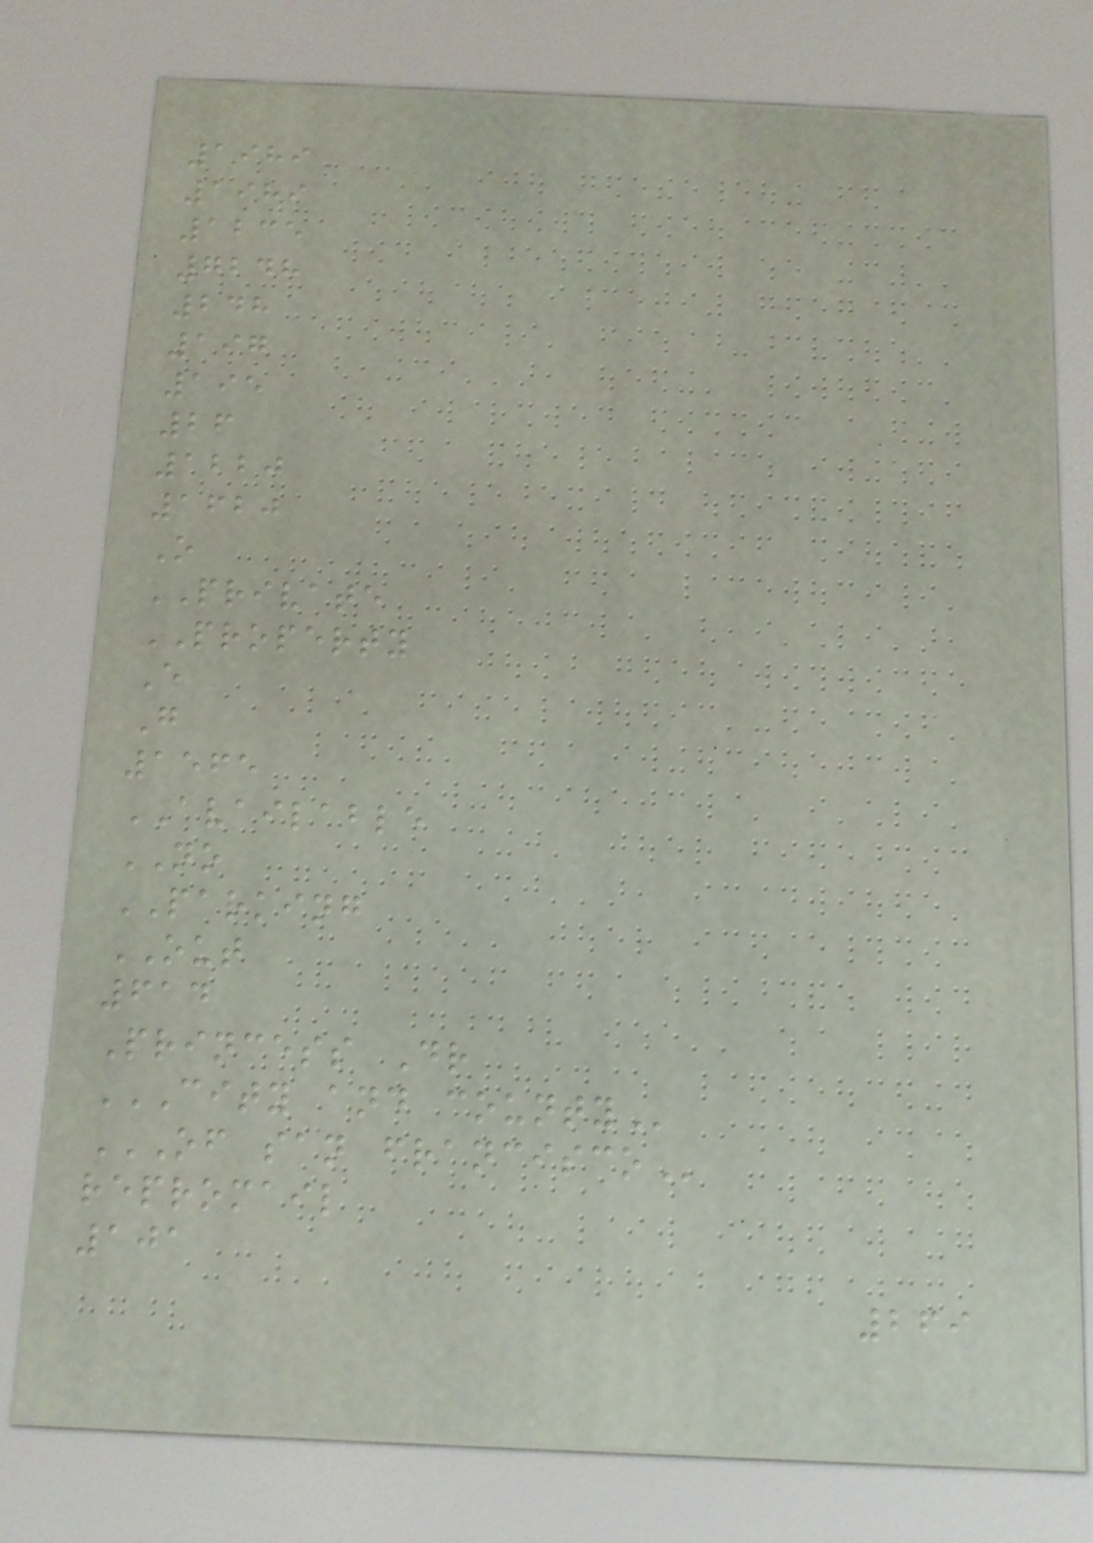1989
1989
1235
7248
248
197
195
26
1220
1620
O
PRIVATE
PROPERTY
E
G
1565
AVAILABLE
NO
PARKING
OUT
614
Princess Dr
CITY AND COUNTY
OF SAN FRANCISCO
repromail
101
269
